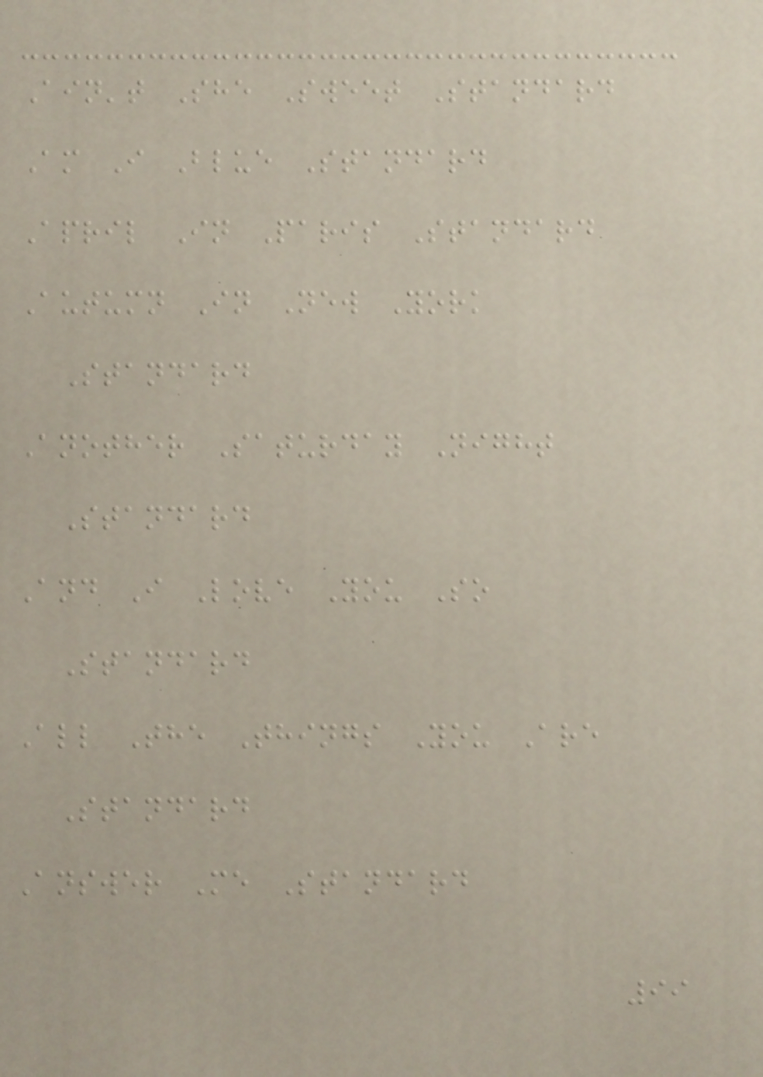Ain't She Sweet Standard
Am I Blue Standard
April In Paris Standard
Autumn In New York
Standard
Another Saturday Night
Standard
And I Love You So
Standard
All The Things You Are
Standard
Answer Me Standard
99
